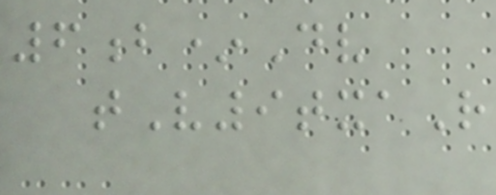6b*Dv
tV9txaR
